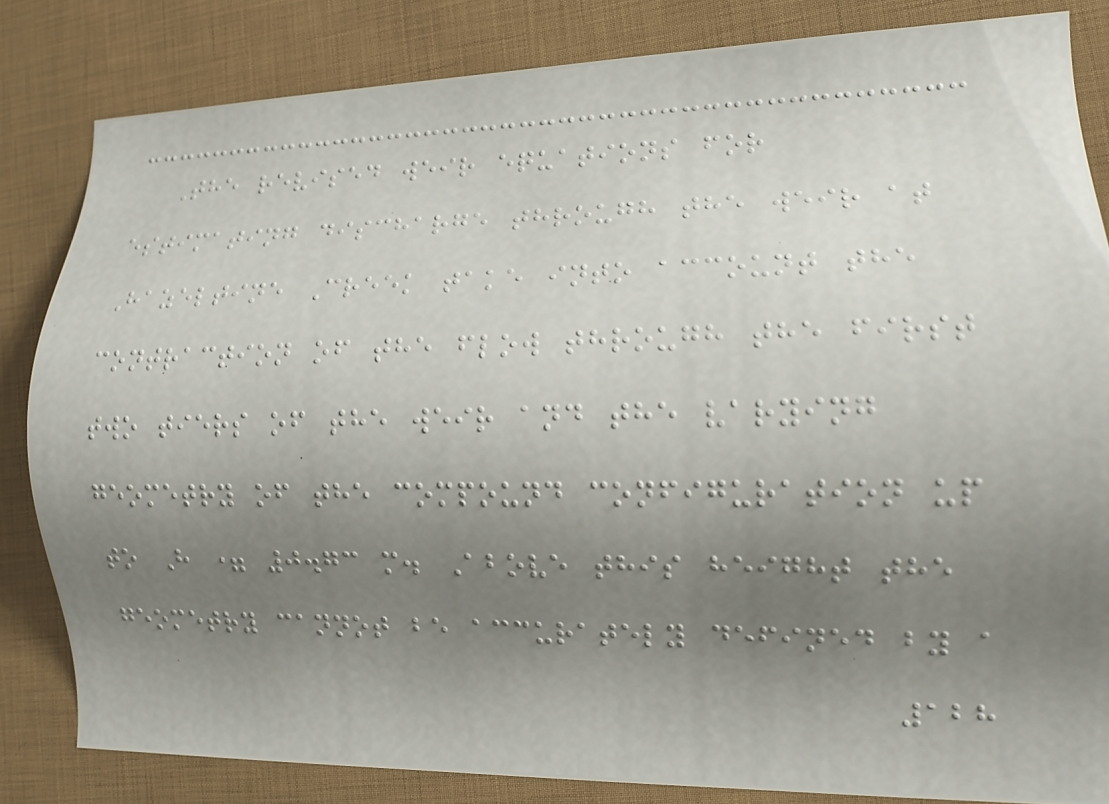The revised weir equations for
estimating discharge through the weir at
Hazeltine Creek take into account the
contraction of the flow through the first
two tiers of the weir and the varying
geometry of the compound configuration up
to H = 0.73 m. Above this height the
geometry cannot be accurately defined by a
128
